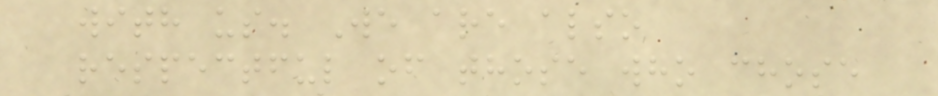with us. We are also
respectful of those who chose
